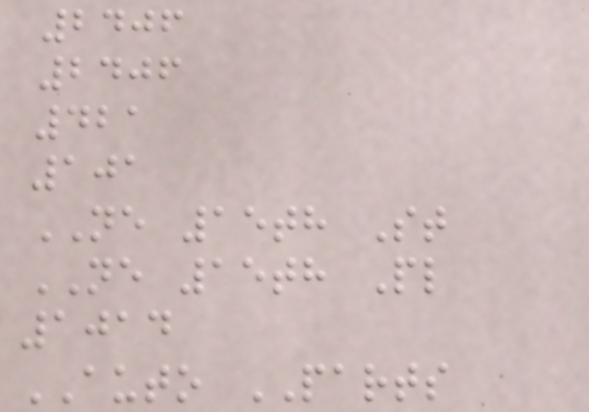2406
2406
421
101
NE 15th St
NE 15th Pl
1014
AUTO PARTS
